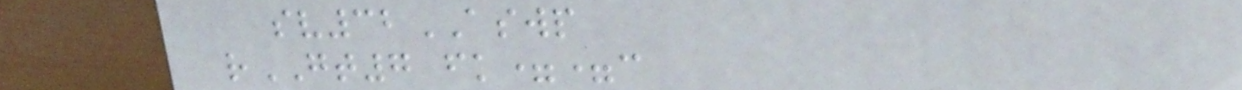sv32ASWP
rGT7 fk==c
